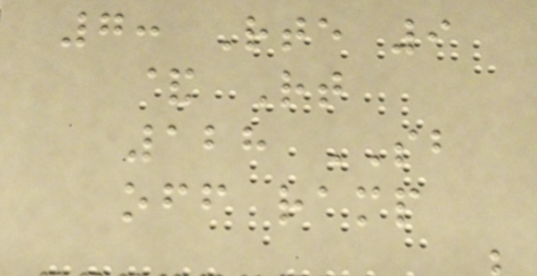7: Rte 9
& Rt
128 SB
off ramp
